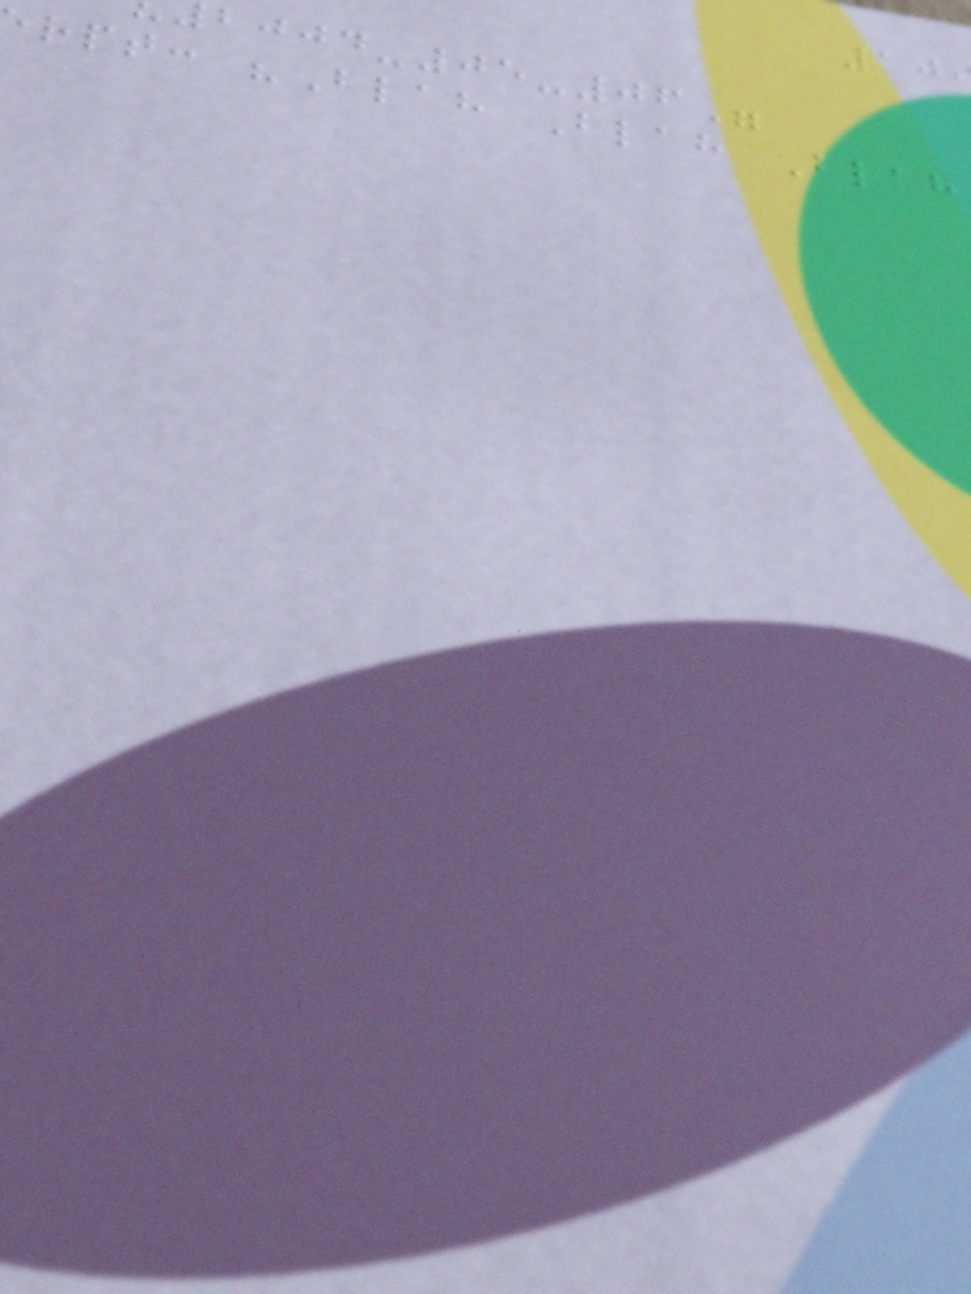-05-06"
rpt: "Blah Blah Blah
